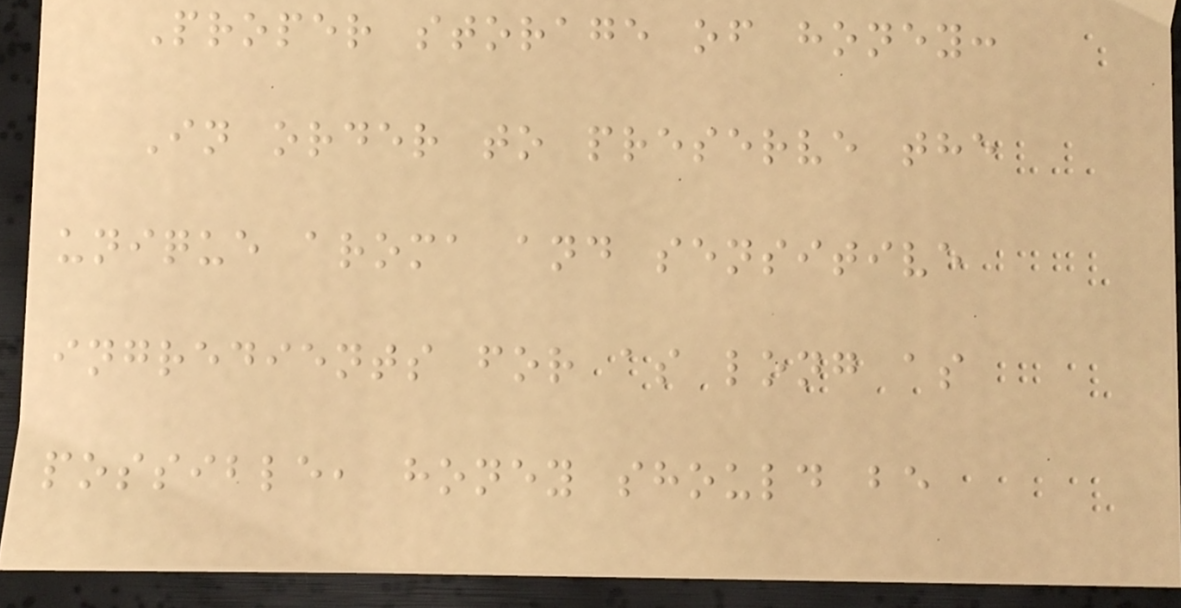Proper storage of honey:
In order to preserve the
unique aroma and sensitive
ingredients for as long as
possible, honey should be
